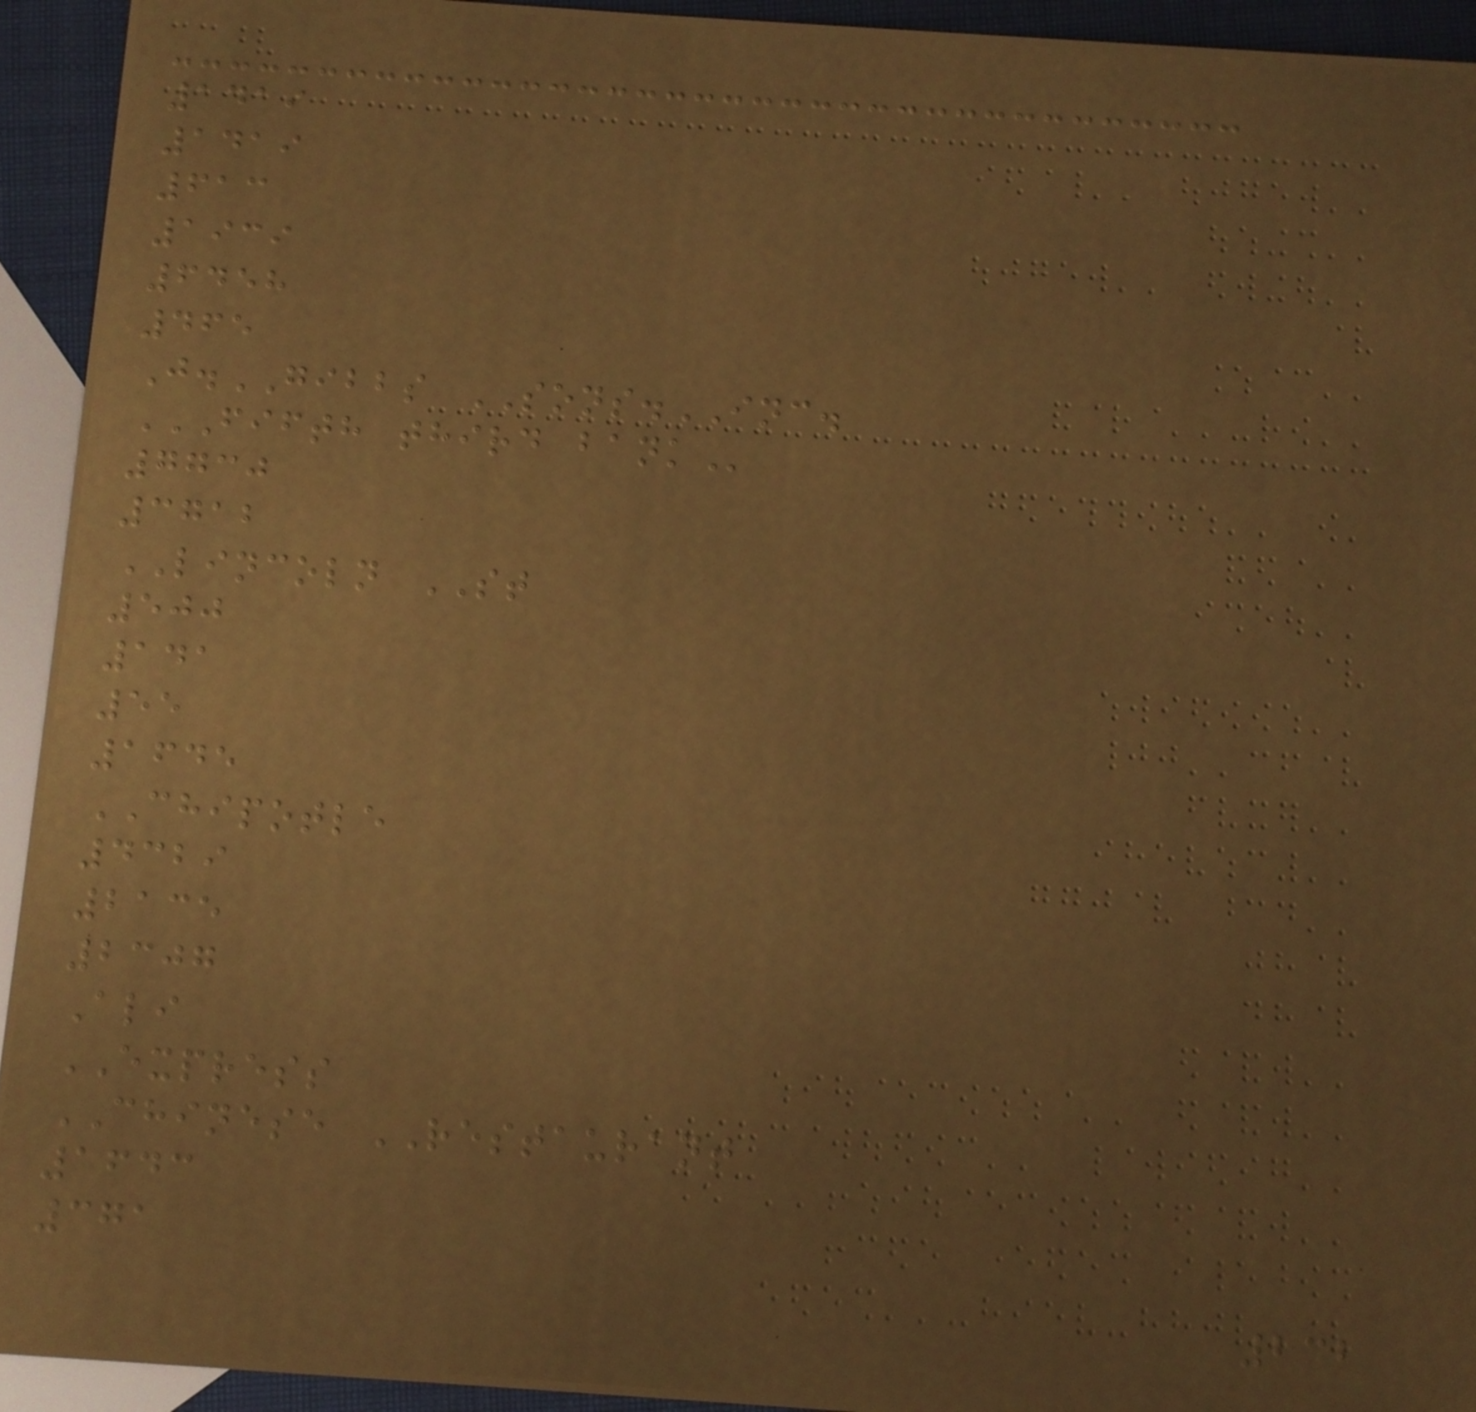1419
1419
613
1939
6458
465
J.GIBBS SONS.INC.
FIFTH THIRD BANK
7730
3712
LINCOLN ST
500
141
55
1645
CHIPOTLE
4329
2135
2307
Ali
EXPRESS
CHINESE RESTAURANT
1643
371
232
